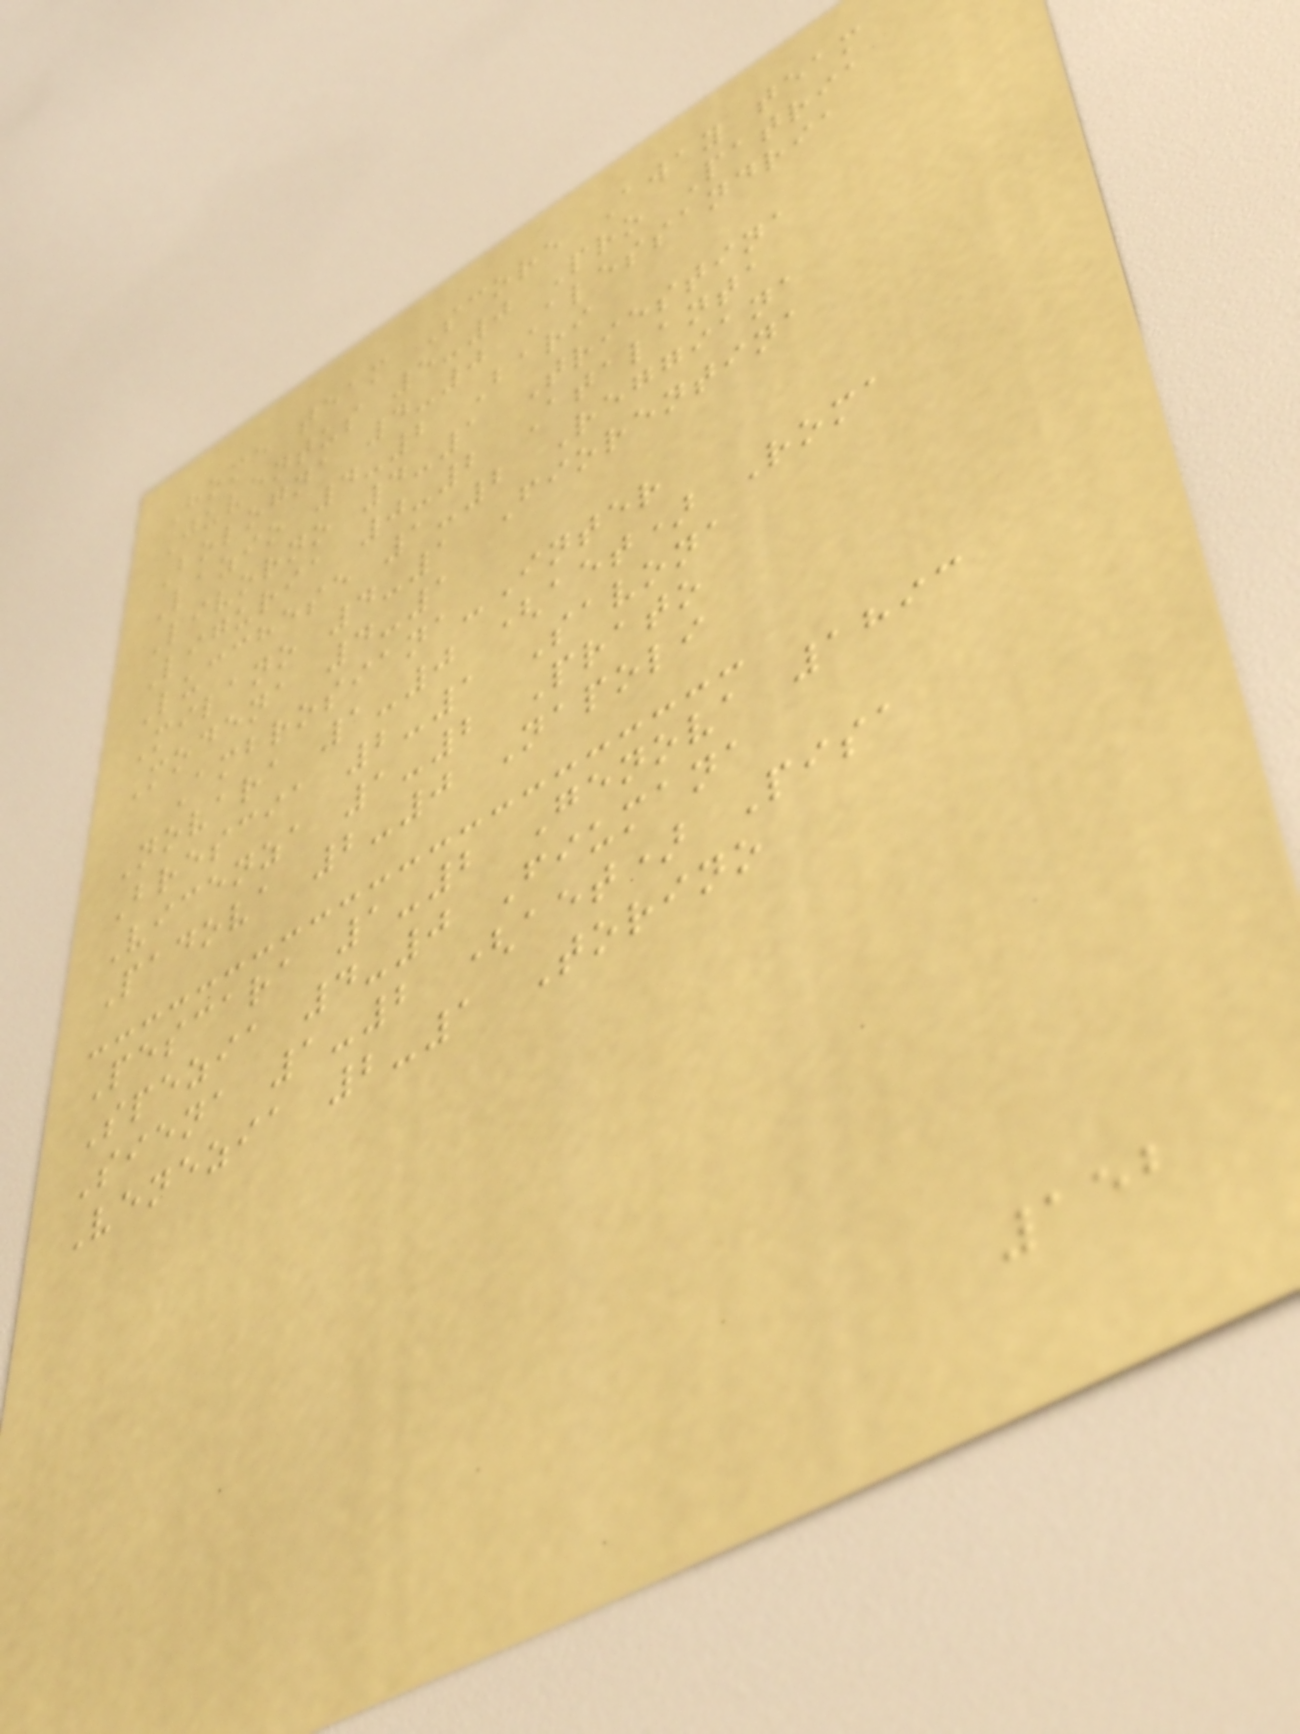Home team Score Away team
Juventus 5-0 Pro Patria
Bologna 4-0 Alessandria
Lazio 4-2 Bari
Livorno 4-1 Triestina
Liguria 0-2 Atalanta
Lucchese 1-2 Reggiana
Milano 4-1 Fiorentina
Modena 4-1
Ambrosiana-Inter
Novara 1-0 (aet) Roma
Brescia 2-1 Savona
Vicenza 1-2 Prato
Padova 2-0 Napoli
Pescara 1-2 Genova 1893
Spezia 4-0 Fiumana
Siena 1-2 (aet) Pisa
Venezia 2-1 Torino
152
